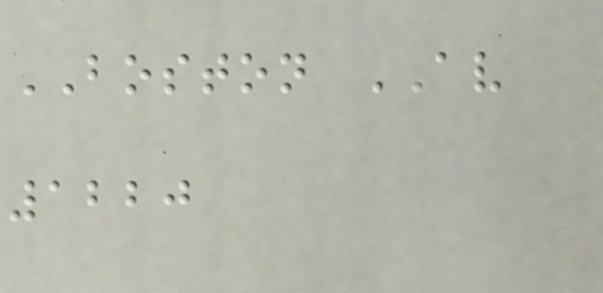BOSTON AV
1220
